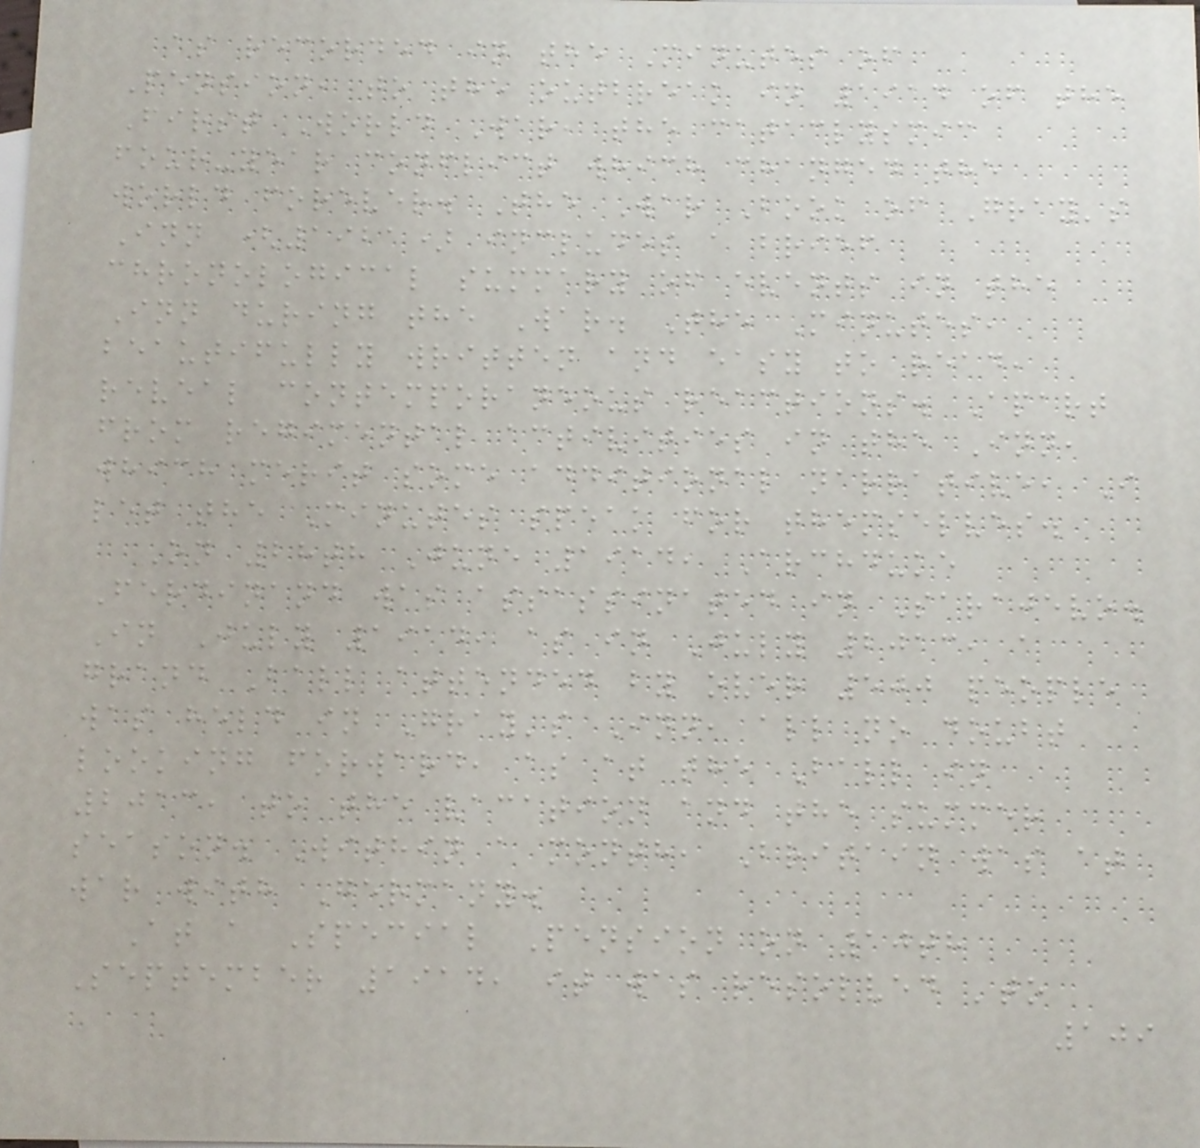as recorded in the Minutes of
Pension, to the outbreak in 1914 of the
First World War, the cataclysmic
four-year conflict which changed the
world forever. The War Book of Gray's
Inn (1921) includes a brief
chronological summary of events in the
Inn during the War. The Minutes,
beautifully written and easy to read,
reveal contemporaneous reactions. Apart
from regimental activities in the Inn,
which merit some additional narrative, I
let the Minutes speak for themselves.
On 28th June 1914, Archduke
Ferdinand was assassinated in Sarajevo.
In July 1914, as in July 2013, a
grand Ball attended by over 500 people
was held in Gray's Inn, all no doubt
looking forward, as at the Ball in
2013, to the vacation and the summer
season. Within a month, Britain was at
war with Germany.
At a Special Pension on 10th
September 1914, it was resolved 'to
109
